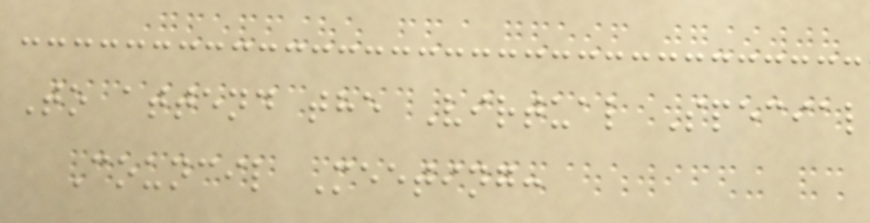To attend the Virtual Special
Council Meeting:
